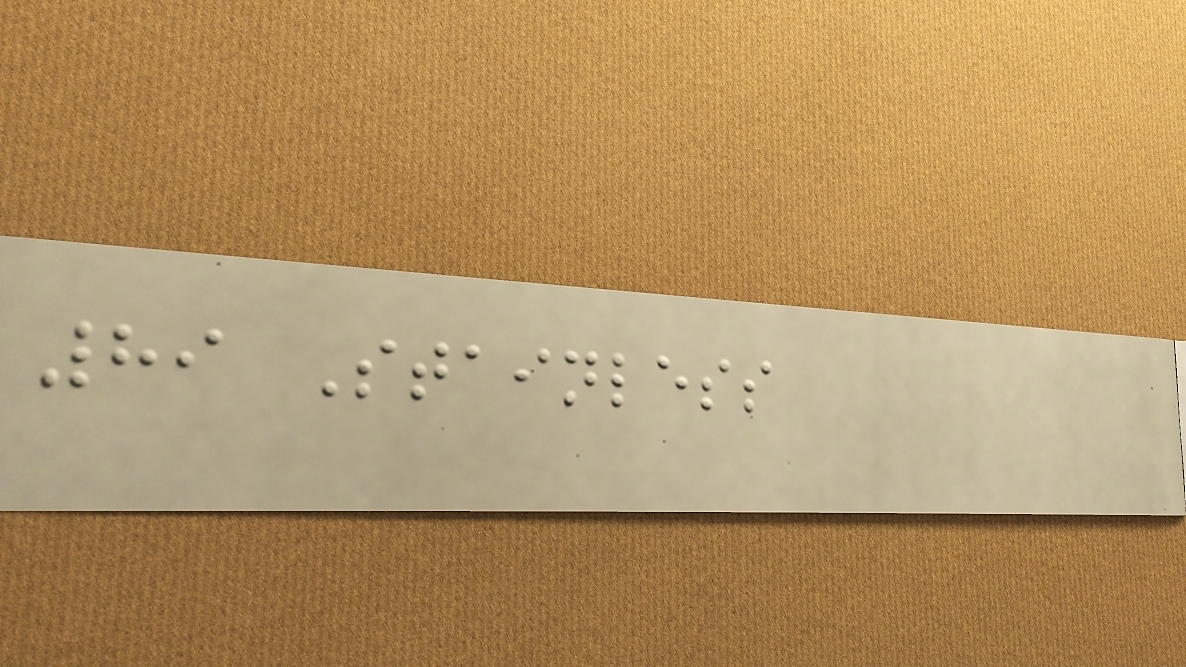89 Stainless
